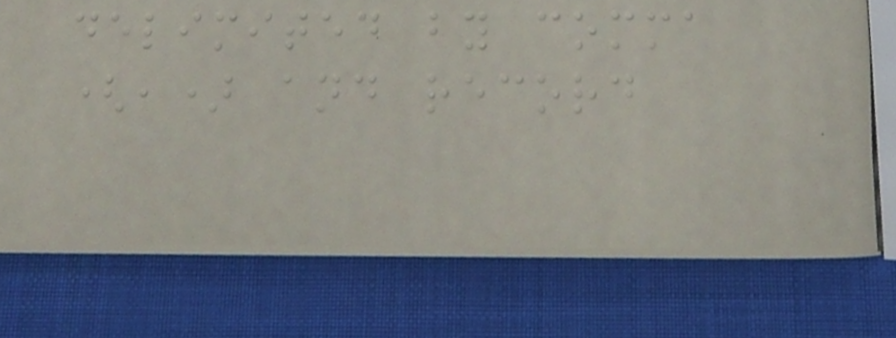delimited by comma
(,) and record
